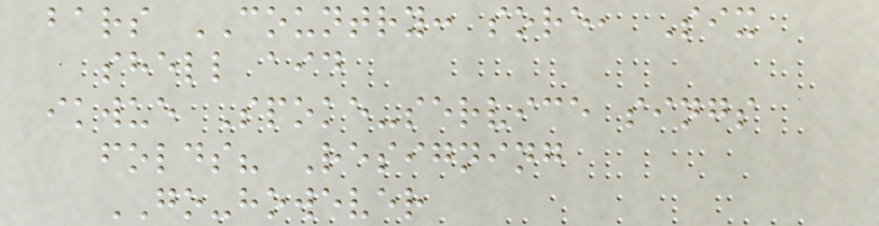bars COUNTRY: sore, Six
shell aid
ikwue Spoke-service sings
folds? Resigning
GO-however
